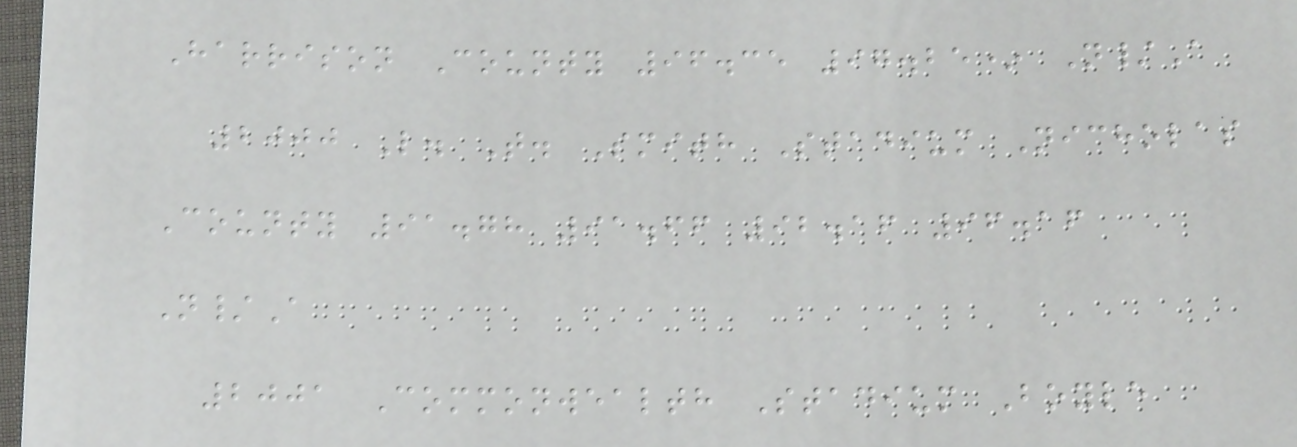Harrison County 96.35 97.25* N/A
2000 L. T. Smith Stadium Nicholas
County 91.78 91.66 92.16 96.16
N/A
2001 Commonwealth Stadium Boyle
